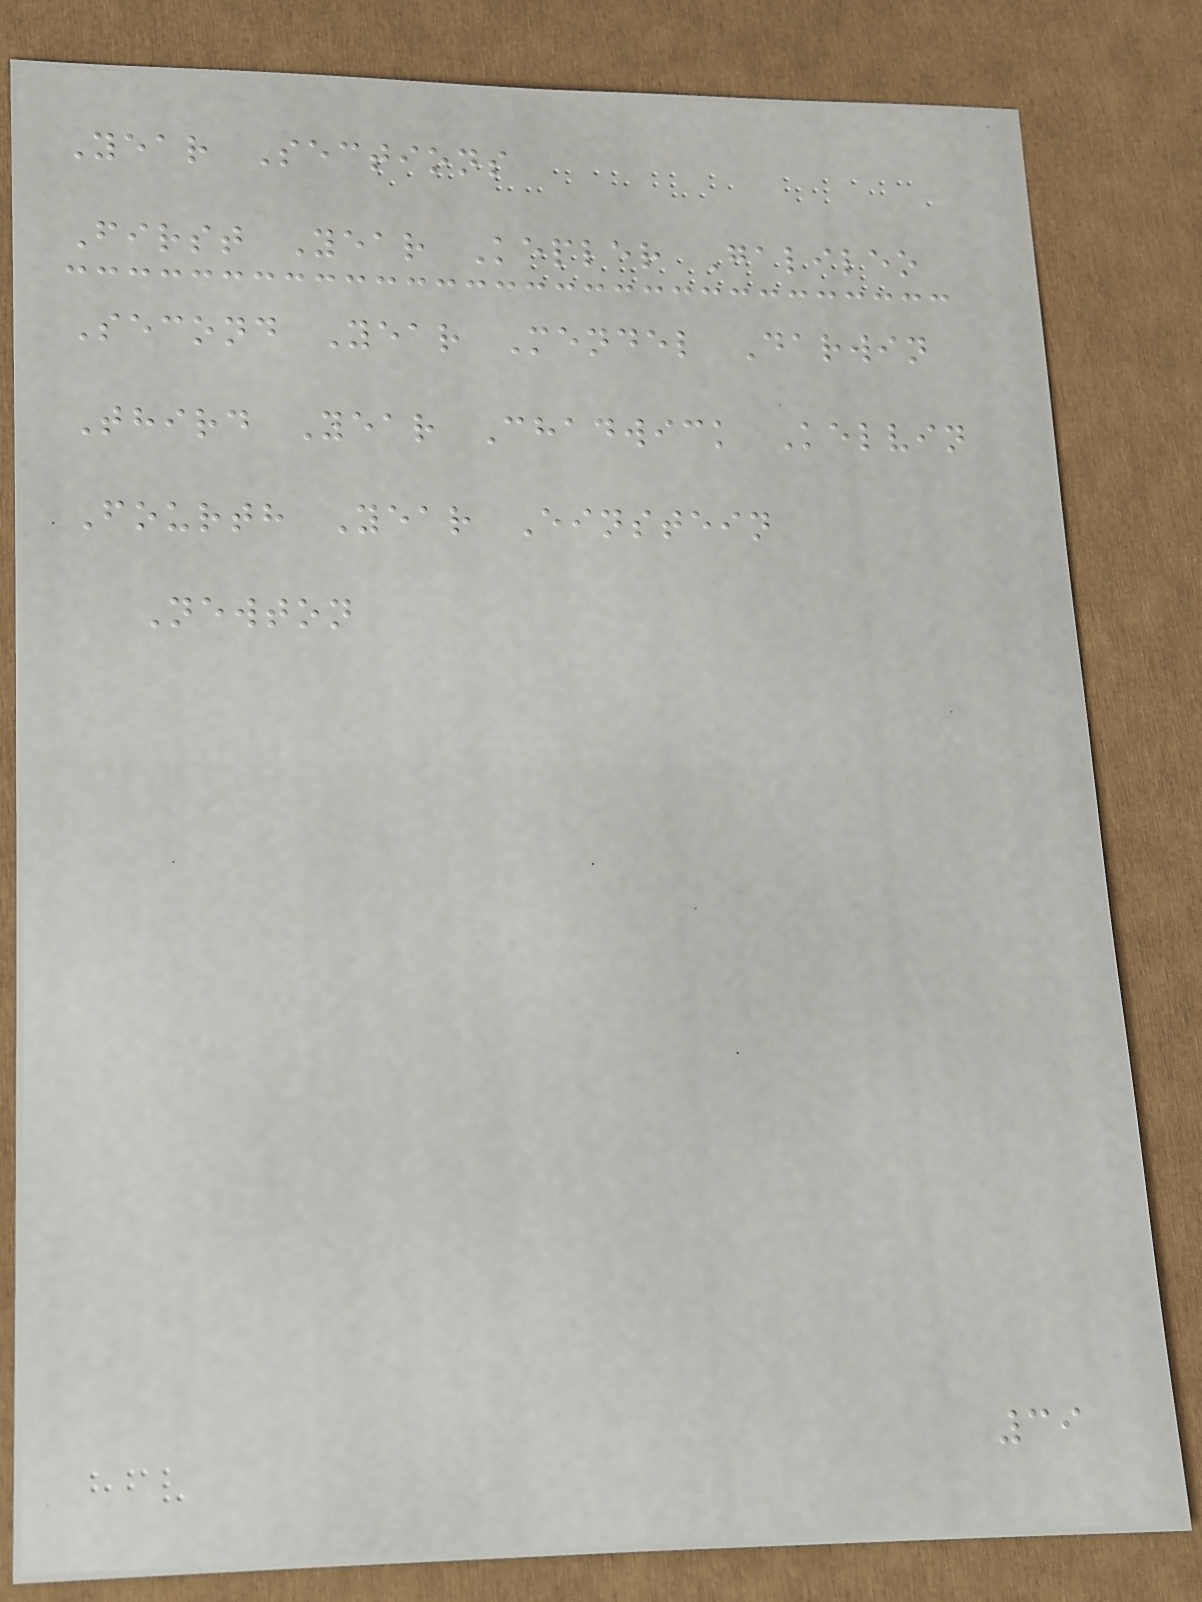Year Sections
First Year Kepler Galileo
Second Year Mendel Darwin
Third Year Chadwick Kelvin
Fourth Year Einstein
Newton
39
